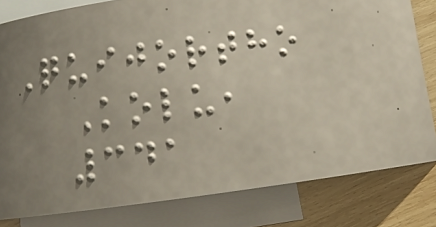Quijortho
Kolu,
341
